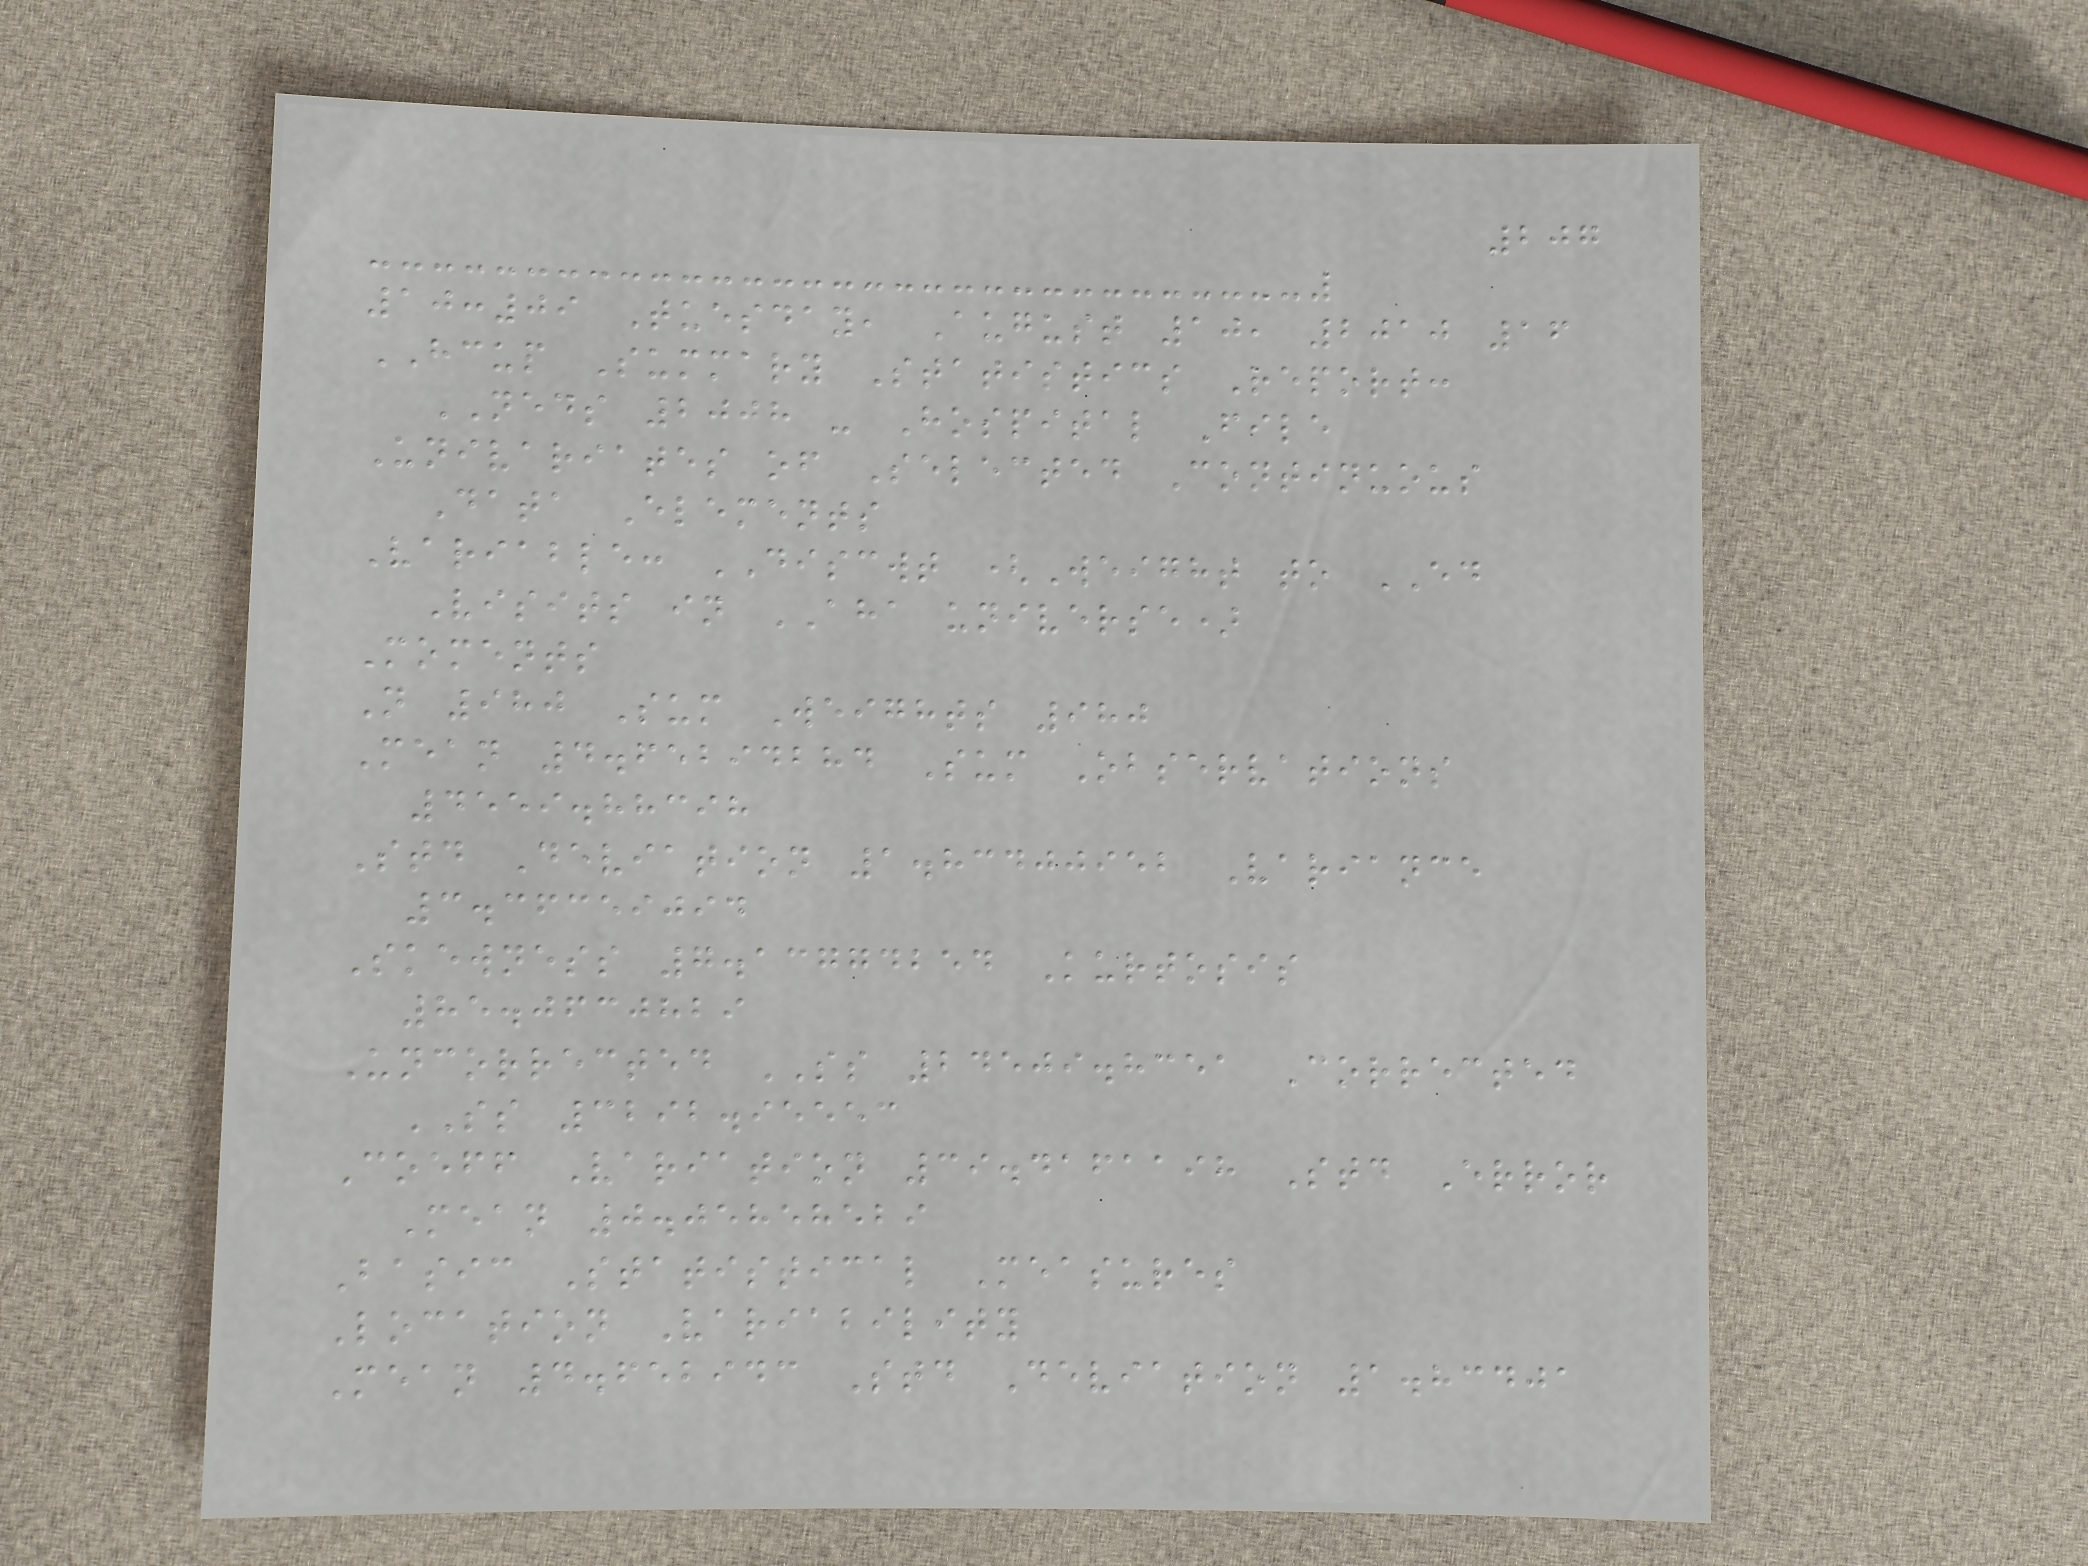207
10:09 Tuesday, August 10, 2010 16
HCUP Summary Statistics Report:
NEDS 2008 - Hospital File
Univariates of Selected Continuous
Data Elements
Variable: DISCWT (Weight to ED
Visits in AHA universe)
Moments
N 980 Sum Weights 980
Mean 4.65294284 Sum Observations
4559.88398
Std Deviation 1.83400952 Variance
3.36359094
Skewness 7.13774254 Kurtosis
85.0630829
Uncorrected SS 24509.8351 Corrected
SS 3292.95553
Coeff Variation 39.4161198 Std Error
Mean 0.05858529
Basic Statistical Measures
Location Variability
Mean 4.652943 Std Deviation 1.83401
